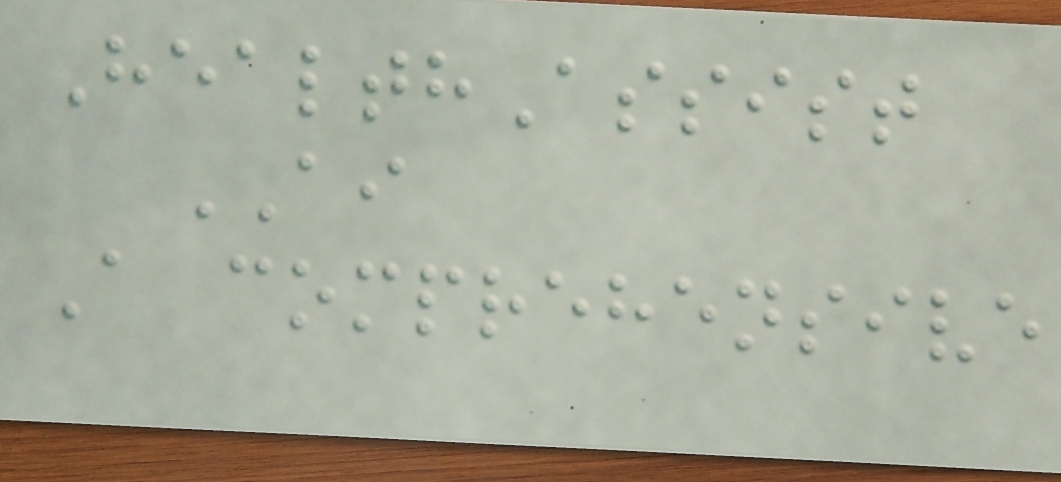HealthAssist
AI
A comprehensive
